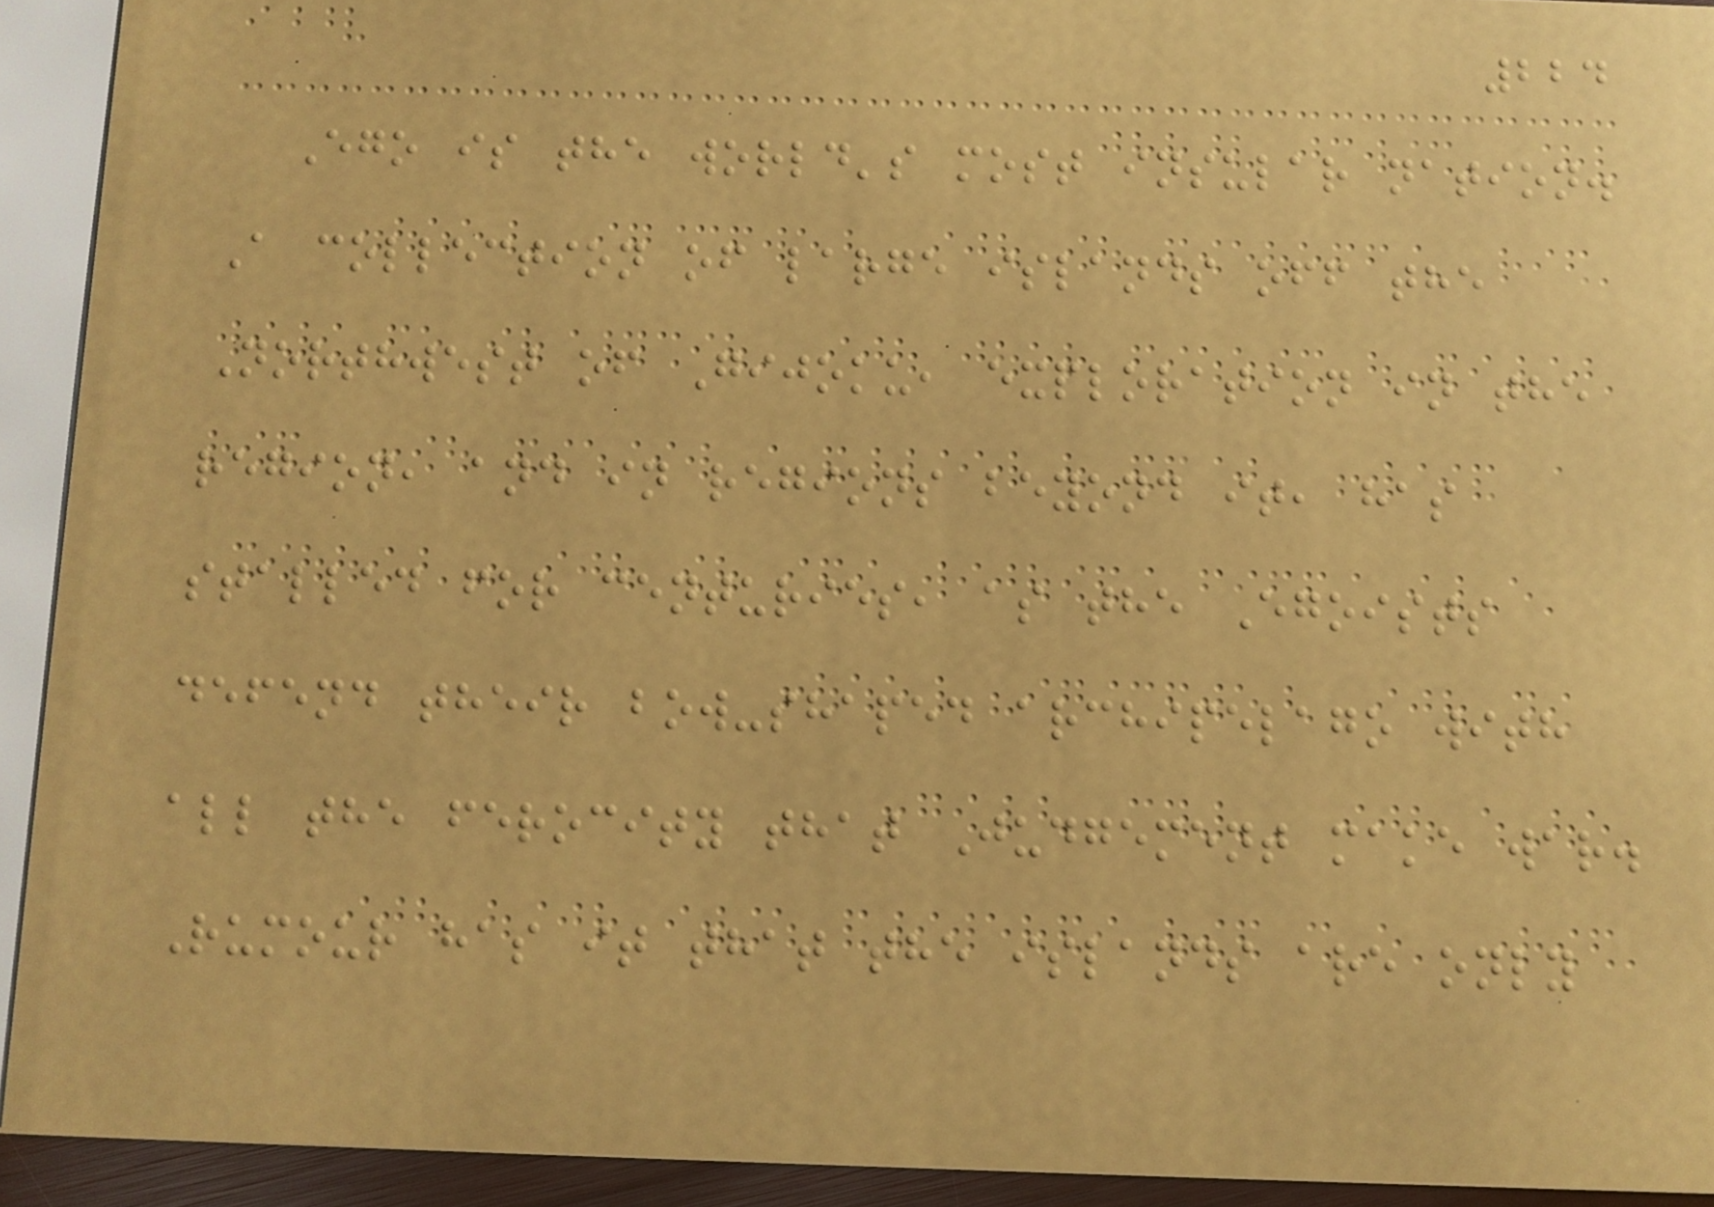224
Ego is the world's most insular nation.
A collection of large islands off the
Northwest of Gijoku, exploration in the
region, and in regions beyond it, has
stalled for centuries, as the Egoists
defend their bow-shaped archipelago with
all the ferocity that Judgement make war.
Rumour has it that the islands are only
